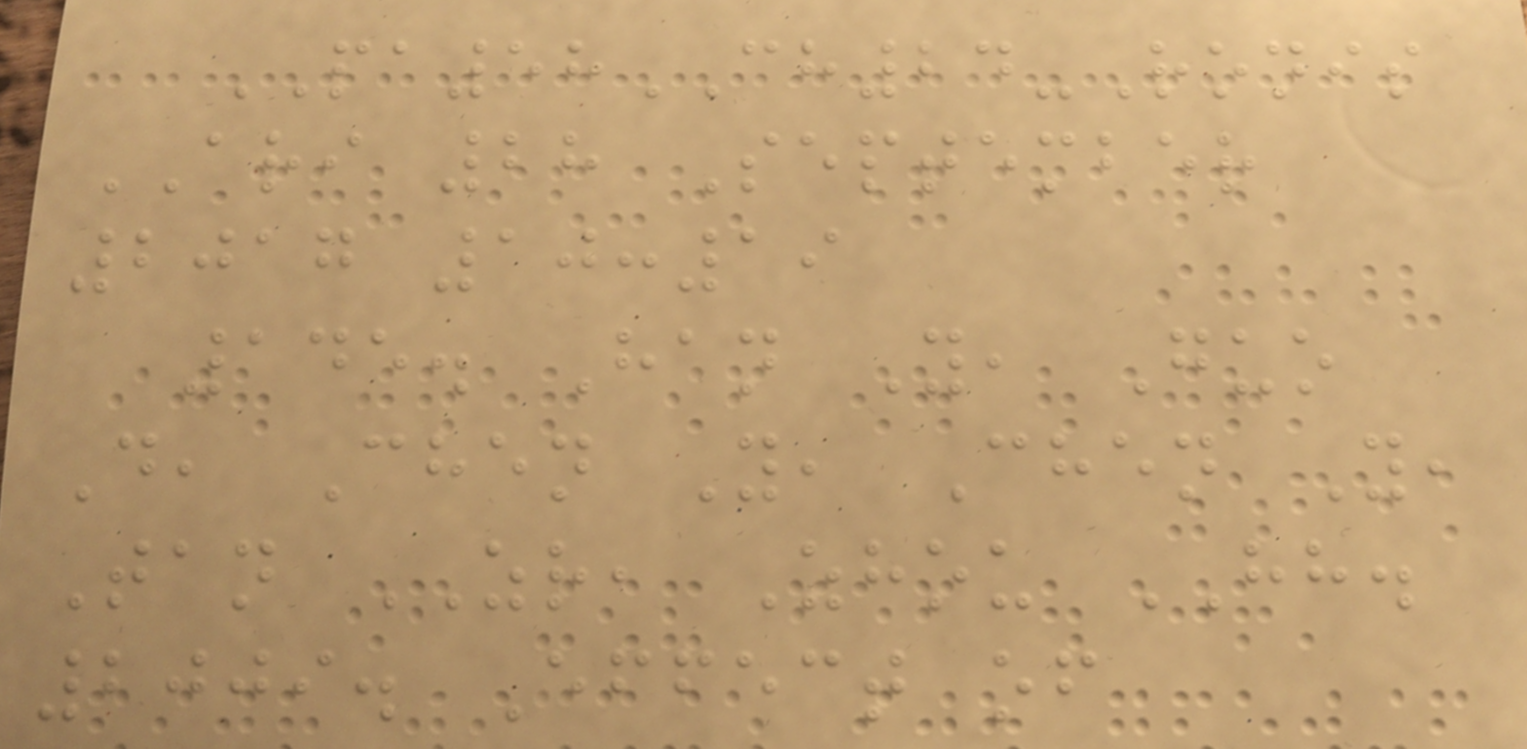PA58CH24-Ronis
ARI 28 September
2017 10:19
145. Han Y, Guo
D, Chen Y, Chen Y,
Tan ZR, Zhou HH.
2009. Effect of
